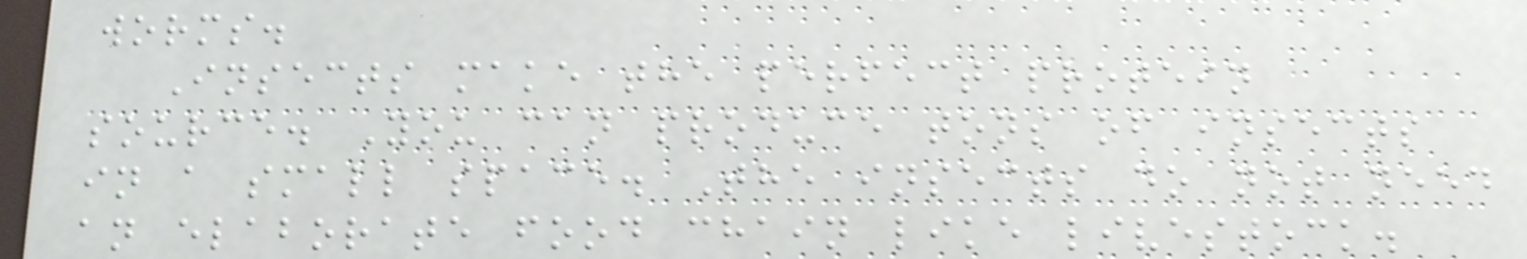worms.
Insects make the perfect protein
source. You can produce tons of insects
in a small space. The insects do not need
an elaborate food chain like livestock.
